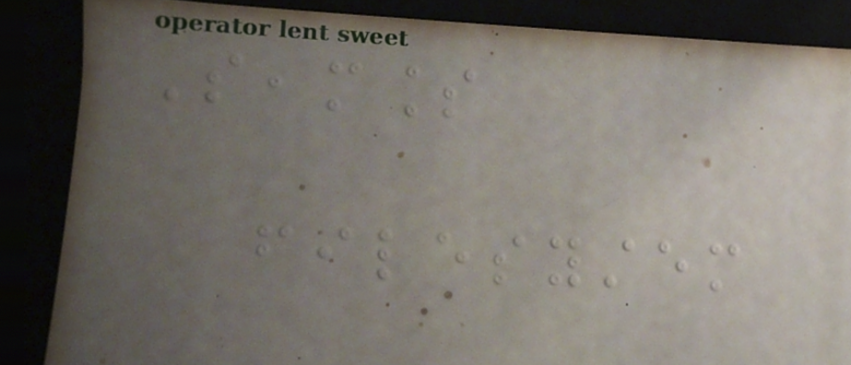Seamless
filesystem
